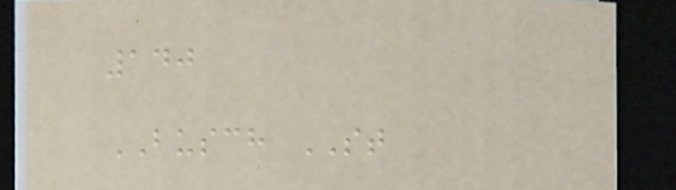140
BUSCH ST
